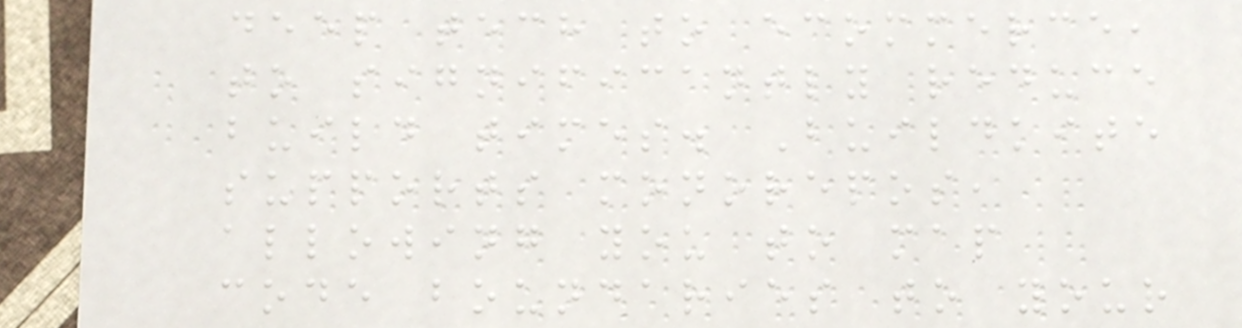deep tech to ecommerce,
to significantly reduce
build times. Buildkite
supports monorepos,
allowing you to map
code boundaries to your
